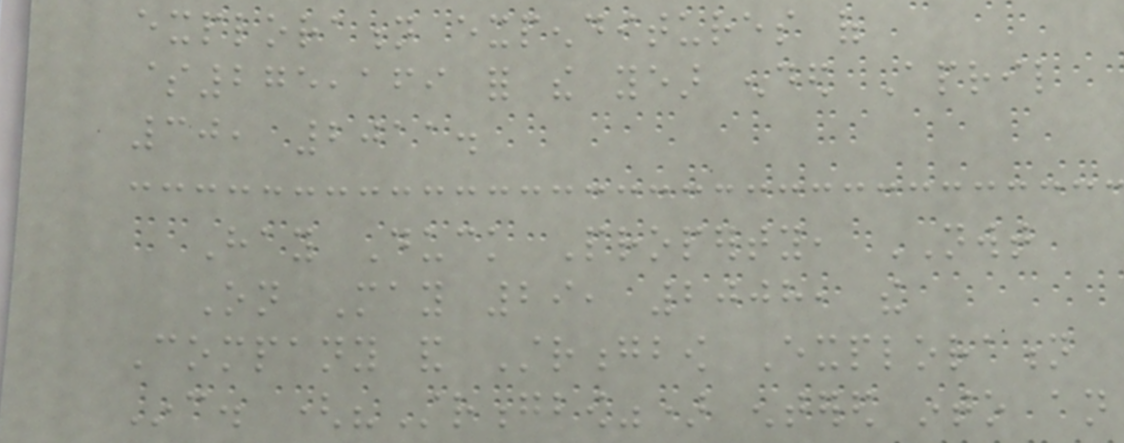exploration expenditures of
$275,169 for the year ended April
30, 2011.
Hay Duck Property, NWT
On May 29, 2008, the
Company and Strongbow Exploration
Inc. ("Strongbow") entered into an
